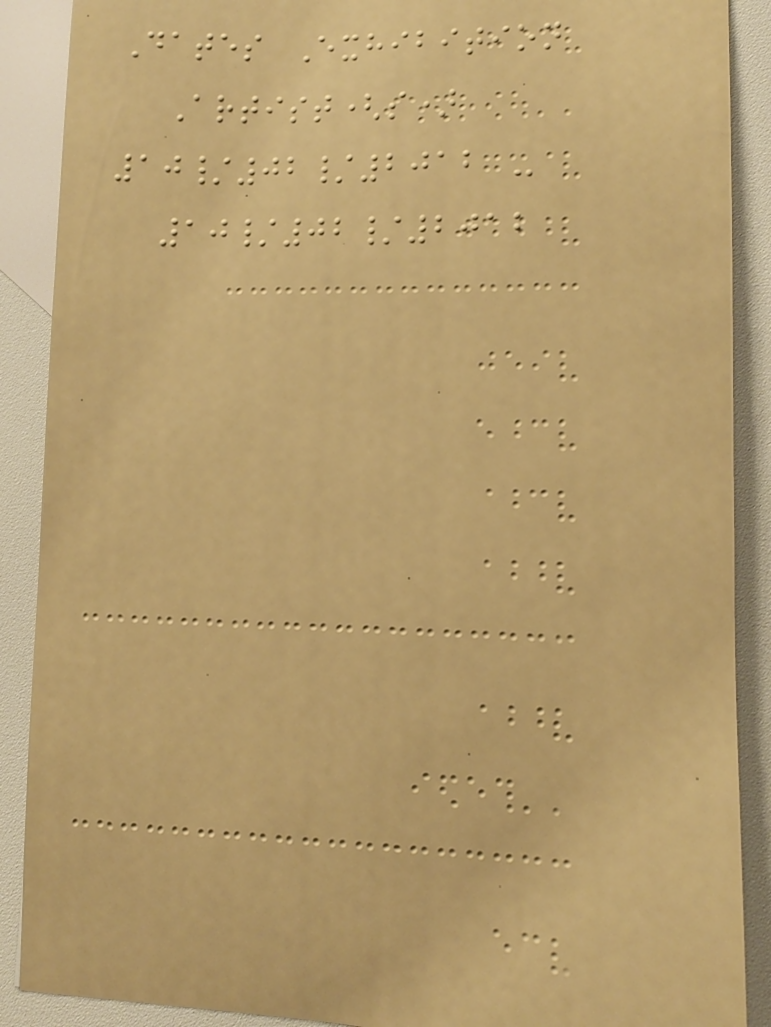Dates Exhibition
Artist(s)
10/02/2012 -
10/02/2012
